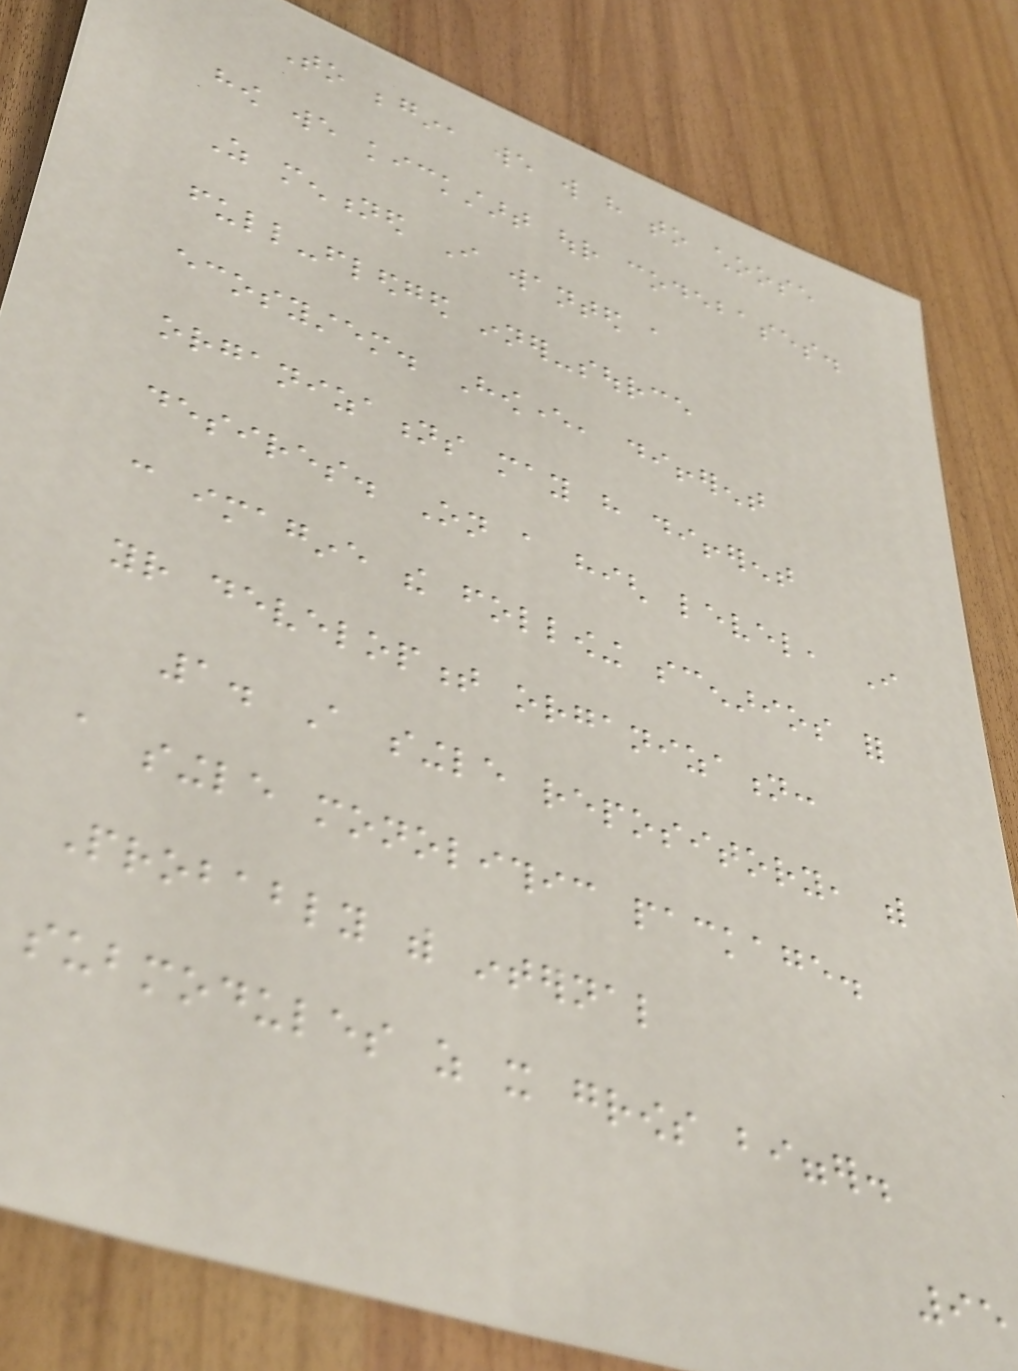To begin, we will have to choose
how we kickstart our codebases.
As mentioned I wanted a
full-fledged inner-source
ecosystem. However, different
organizations may have different
desires. On a high level, I
can imagine the following scenarios for
your development organization:
1. A single repository, with
a single monolithic package.
Probably with internal
submodules as it grows bigger.
95
